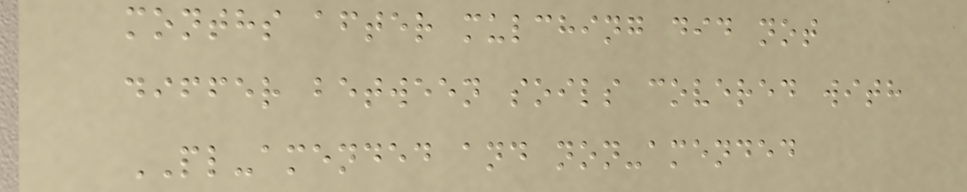months after mulching did not
differ between soils covered with
PL-amended and non-amended
